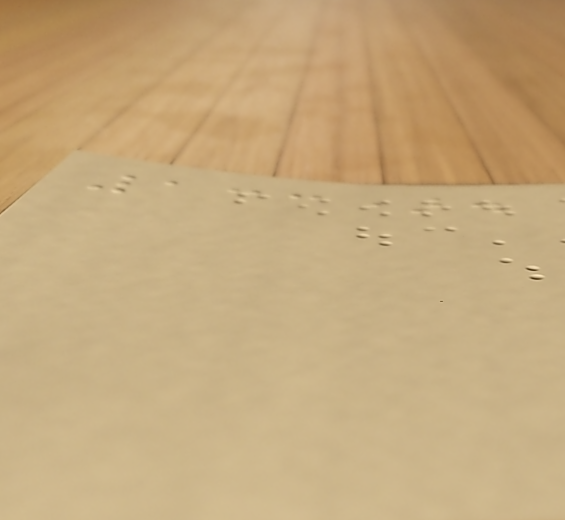133).
